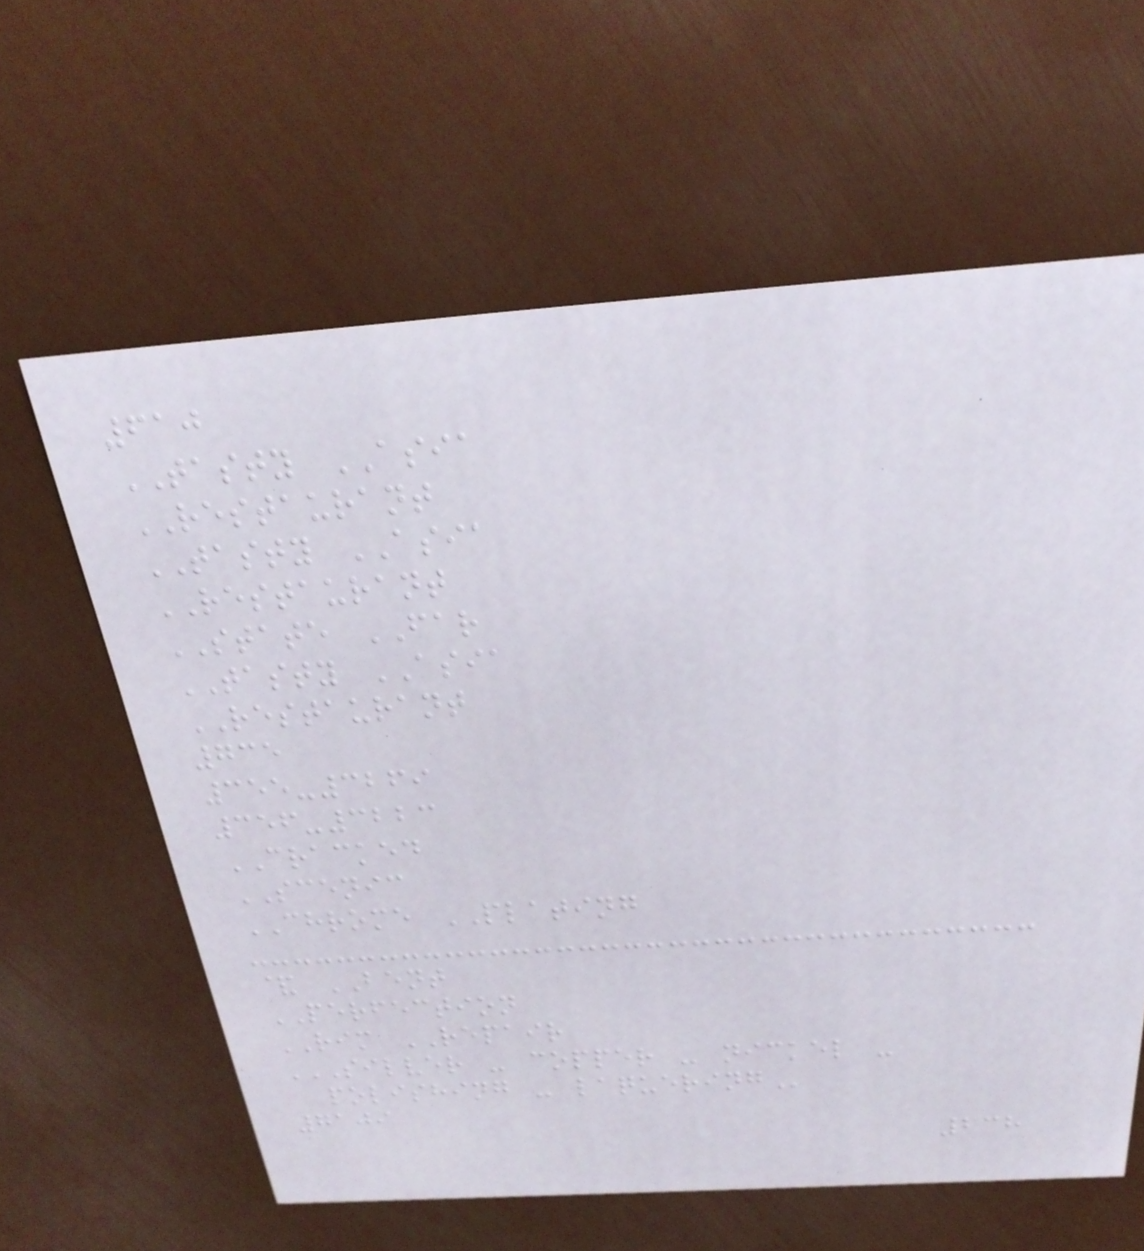610
TASTY ASIA
RESTAURANT
TASTY ASIA
RESTAURANT
STATE FAR
TASTY ASIA
RESTAURANT
735
355-3269
356-3223
CRACKED
SCENIC
CHROME PLATING
& BENT
PERFECTION
RIM REPAIR
SILVER - COPPER - NICKEL -
POLISHING - LAQUERING
7109
238
